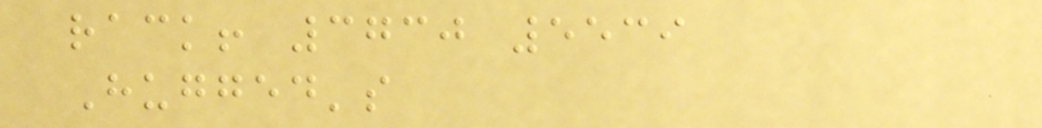rack! 3730 5539
Hugged's
